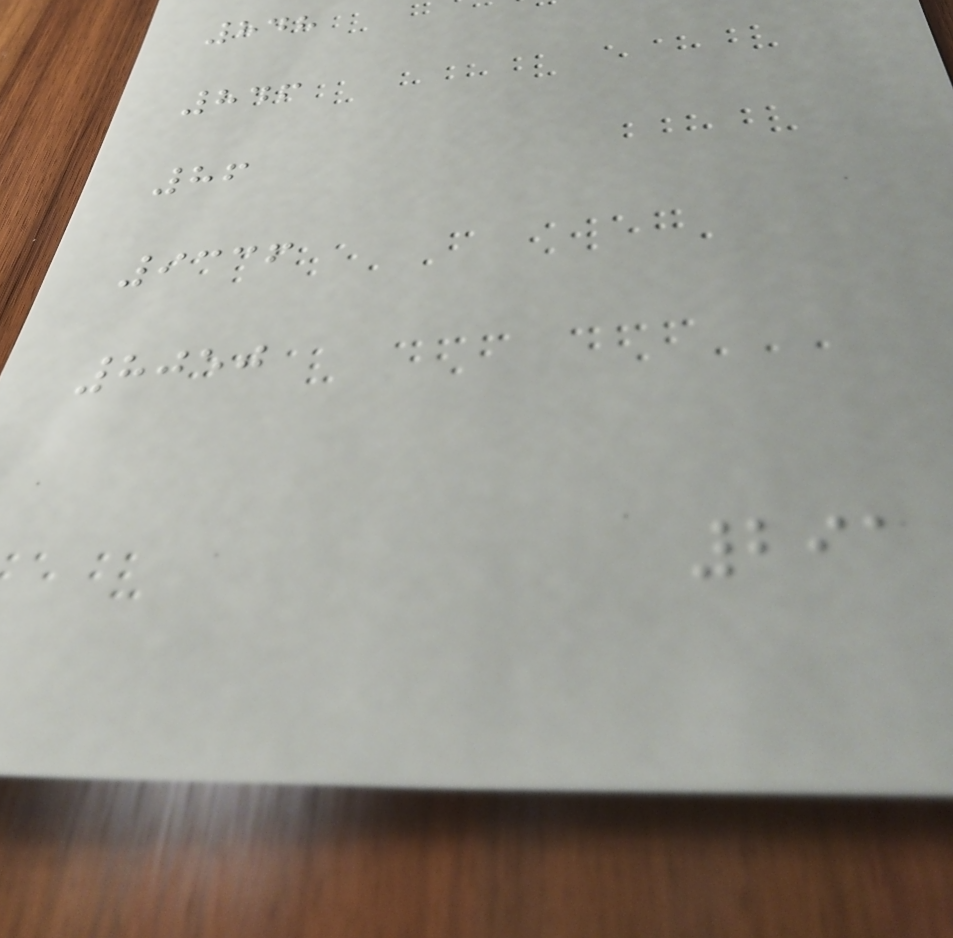848
846
86
9336
8050
291
